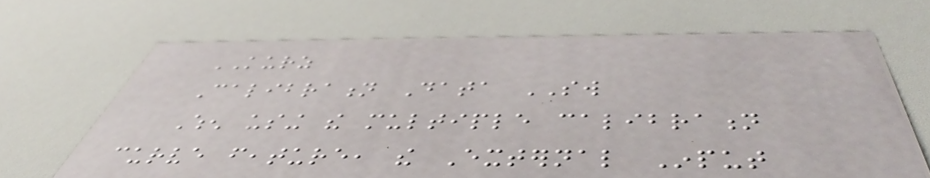KURZ
Calibration Data SW
When using the multiple calibration
curve feature, the External Input
